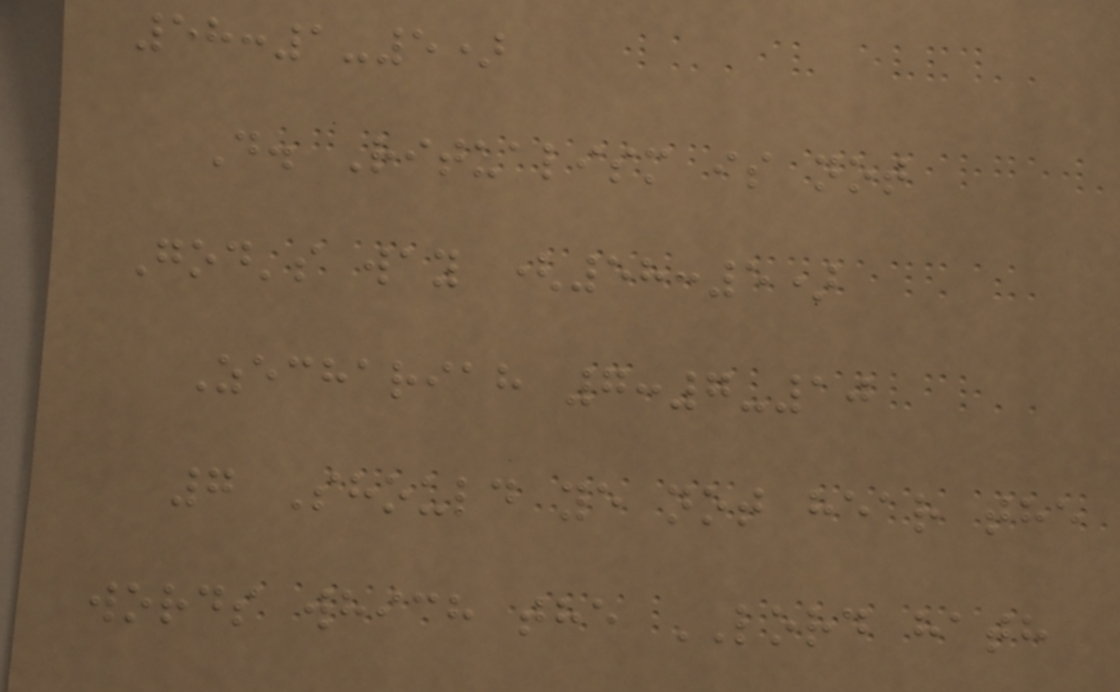58:1-5)
D. Ritualism is not
God's way (58:5)
Zechariah 7:7-10
7 Should ye not hear the
words which the LORD hath
